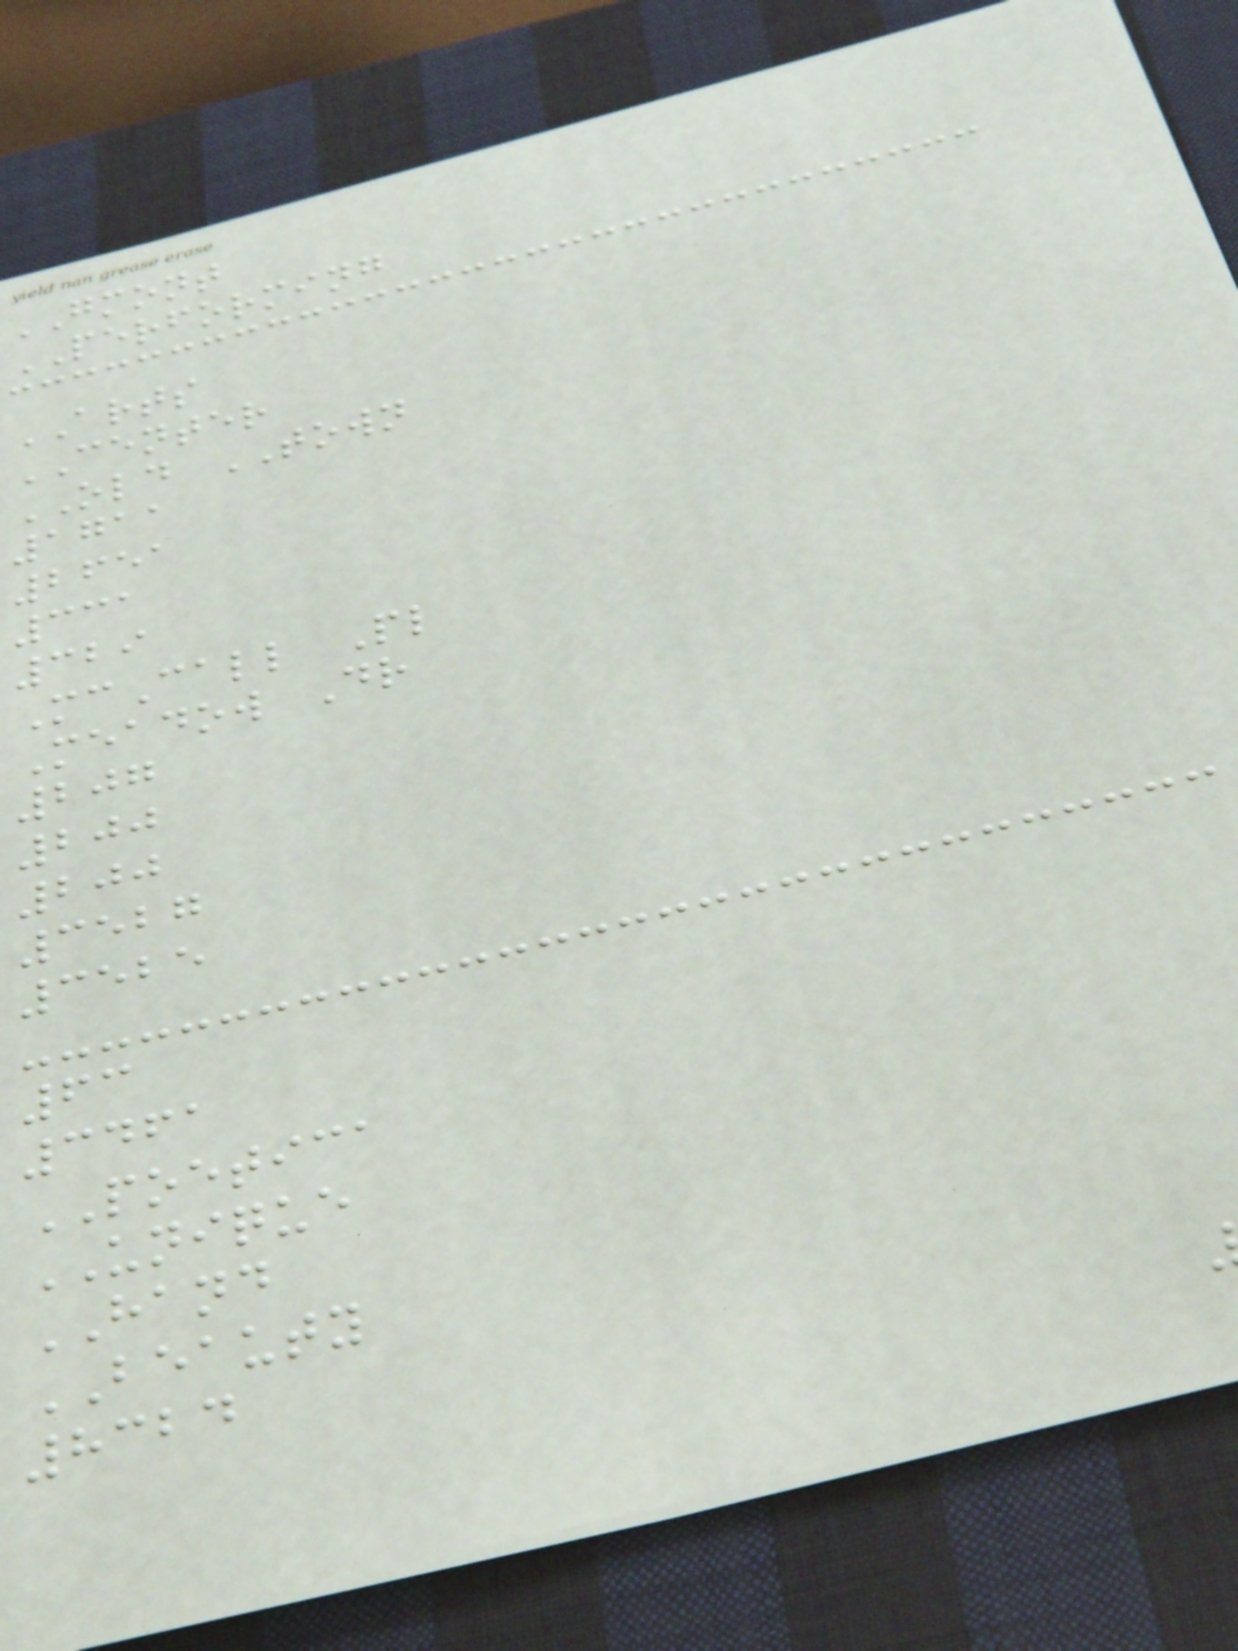GMONT
PERFORMING
ARTS
CENTER
OLD TOWN
1711
2651
331
329
McCall Pl
Meadow Dr
207
200
200
3527
3525
63
3461
POETICA
UNIQUE
HAND
BEAUTY
8324
